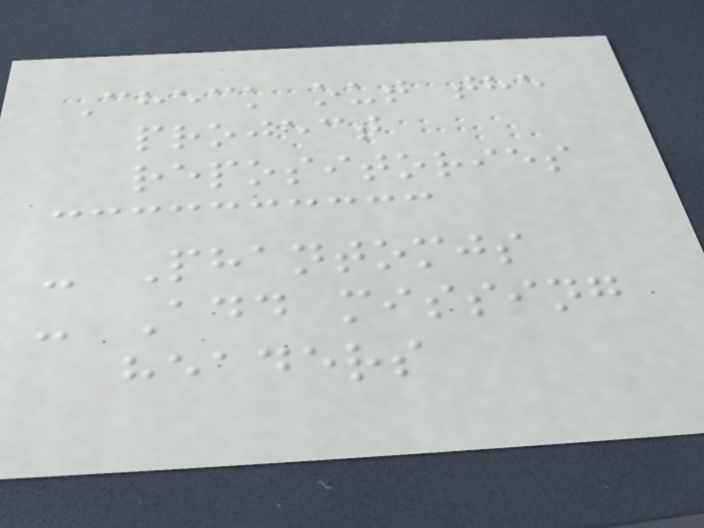Check out the
project
repositories
- Phantomjs
- Add missing
headers
